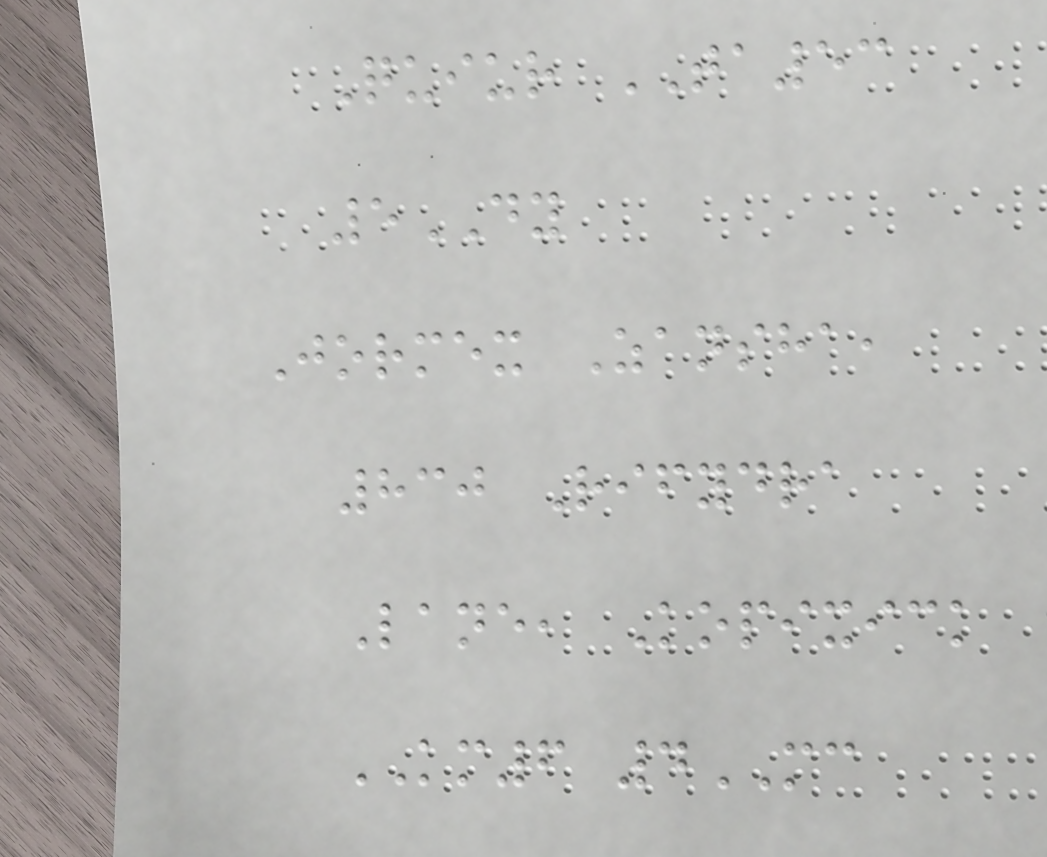Quiur TA53
5DY
Jormex Zansha,
830 Rifydra
Lane, Kopixick
KM6 4MC
